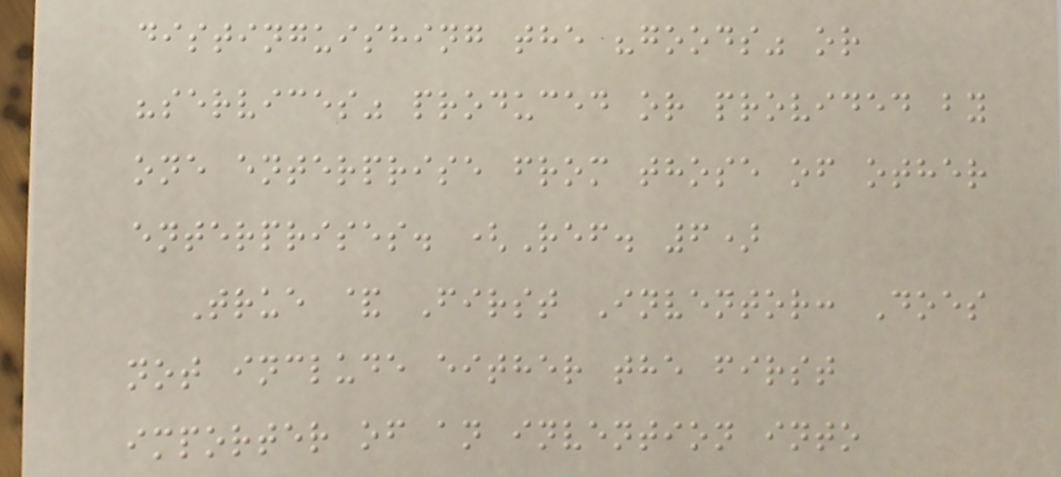distinguishing the "goods" or
"services" produced or provided by
one enterprise from those of other
enterprises. (Ref. 6)
True & First Inventor: Does
not include either the first
importer of an invention into
